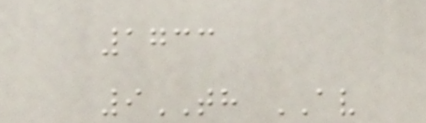1733
9TH AV
